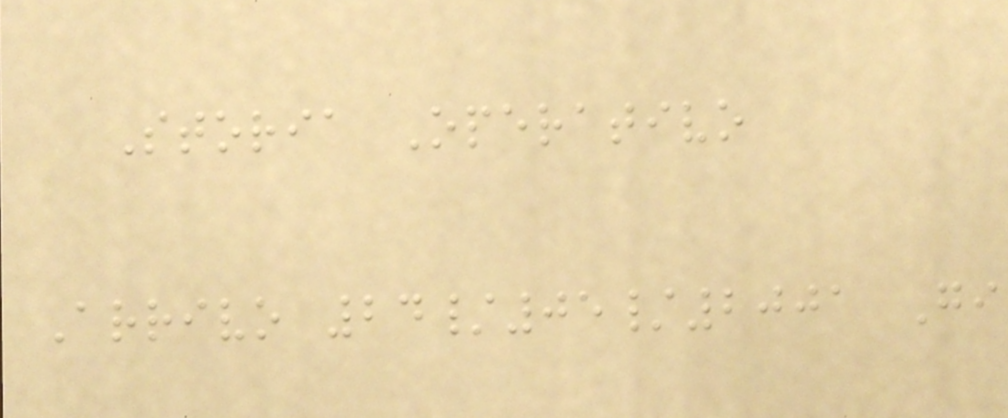Storia Operativo
Arrivo 24/05/2001 Gi
